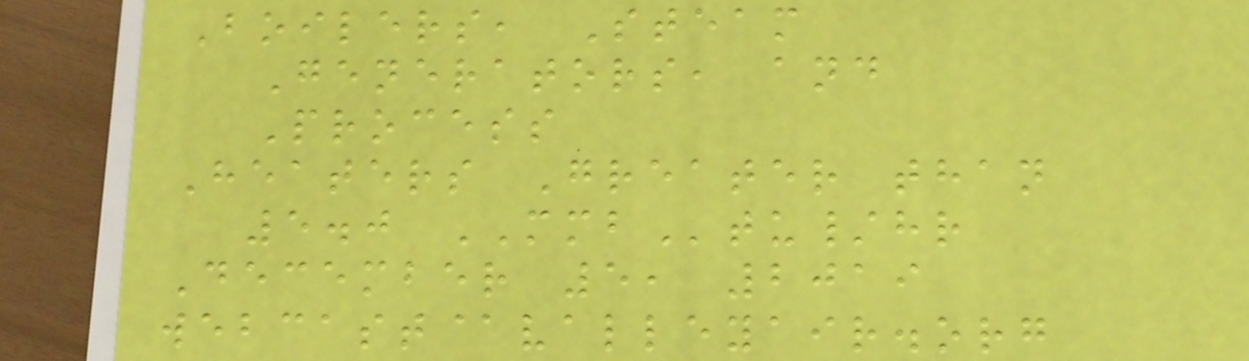Boilers, Steam
Generators, and
Process
Heaters Greater than
5.0 MMBtu/hr
December 5, 2019
webcast@valleyair.org
